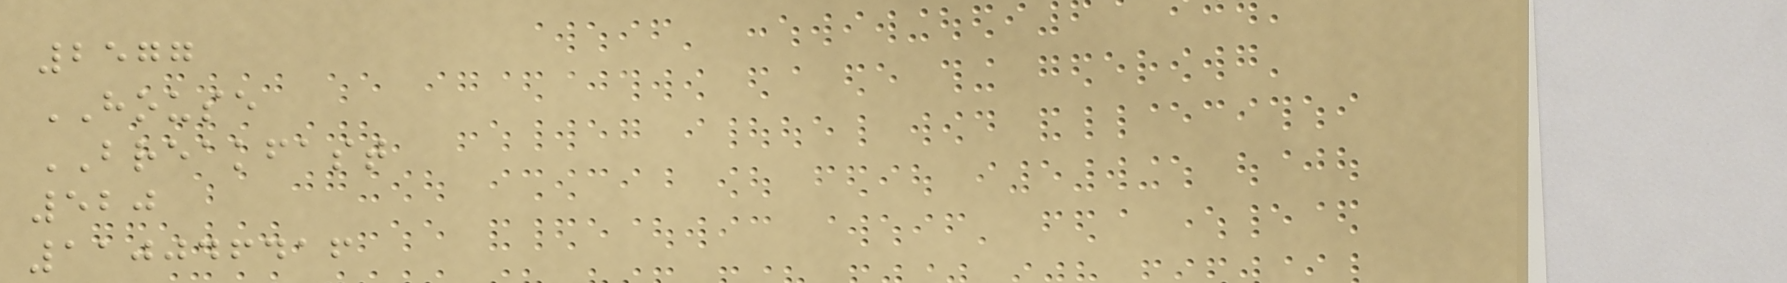2577
HOUSE
BREAKFAST
520
110046416
